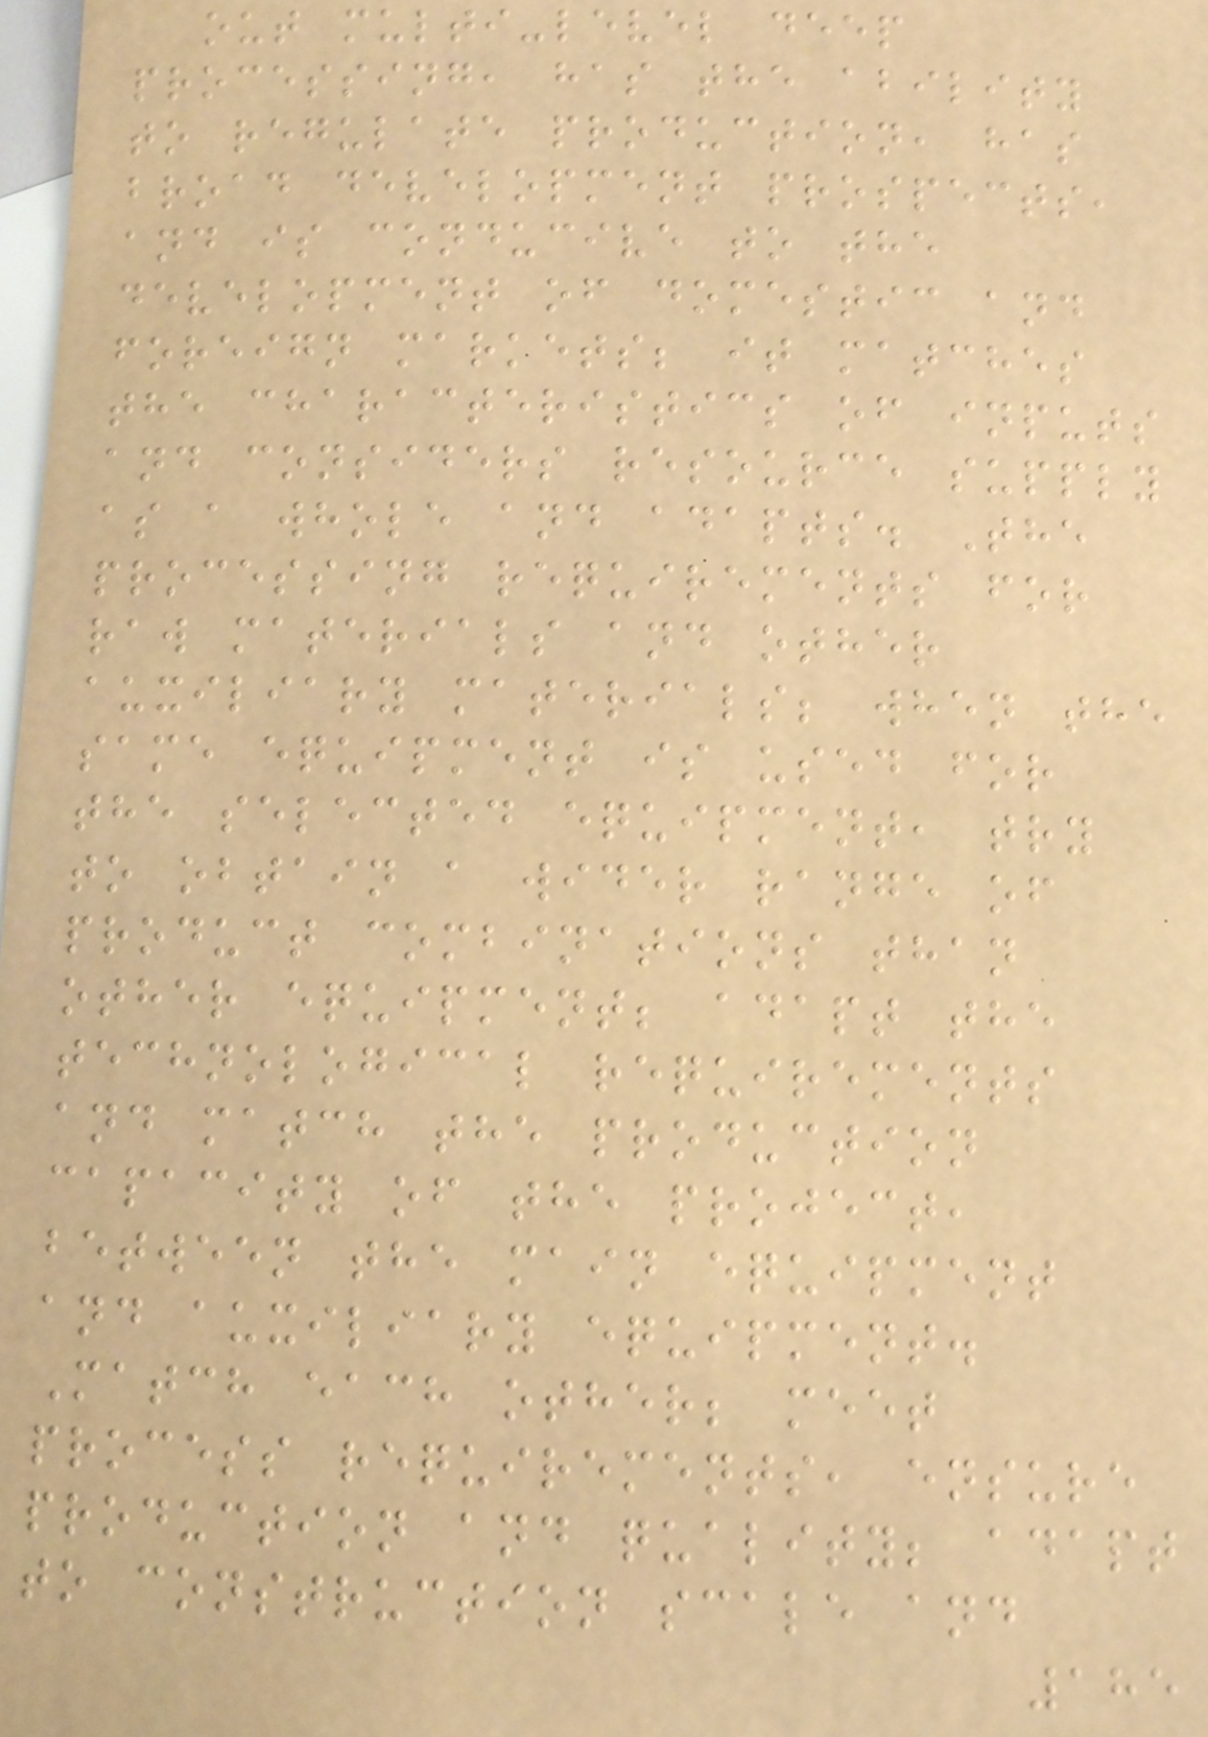out multi-level deep
processing, has the ability
to regulate production, has
broad development prospects,
and is conducive to the
development of domestic and
foreign markets; it matches
the characteristics of inputs
and considers resource supply
as a whole and adapts. The
processing requirements for
raw materials and other
auxiliary materials; when the
same equipment is used for
the selected equipment, try
to obtain a wider range of
product combinations than
other equipment; adapt the
technological requirements
and match the production
capacity of the project,
between the main equipment
and auxiliary equipment.
Match each other; meet
process requirements, ensure
production and quality; adapt
to construction scale and
185
